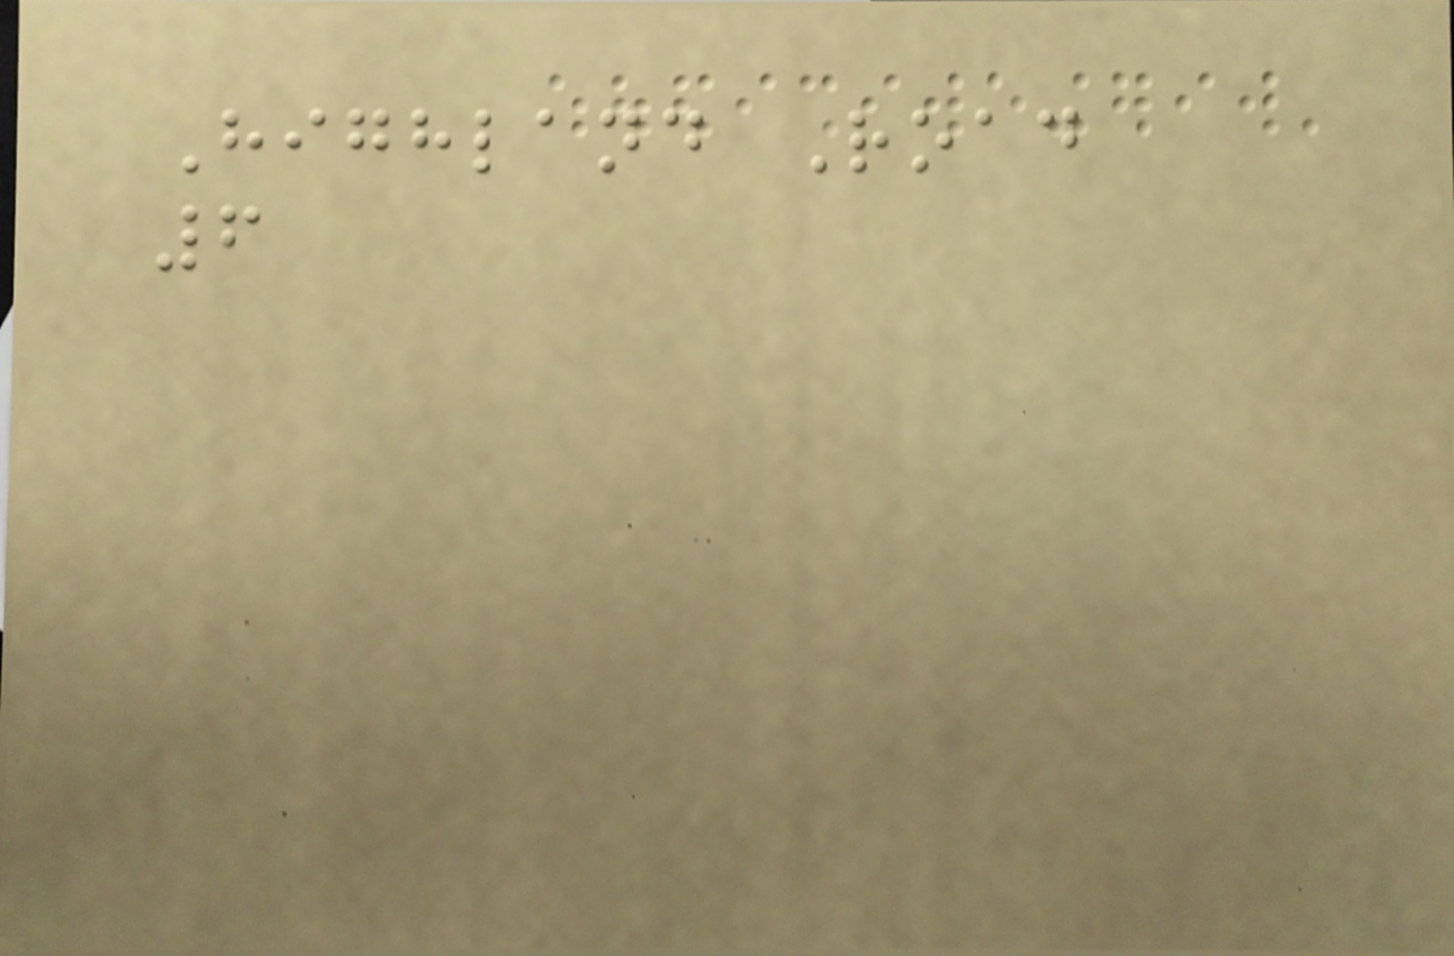Highland Road
6
